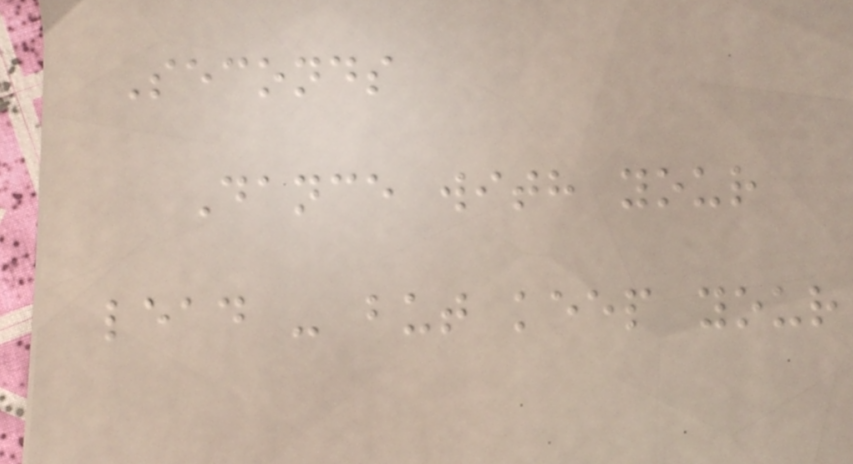Seconds
Dance with your
lead - but keep your
